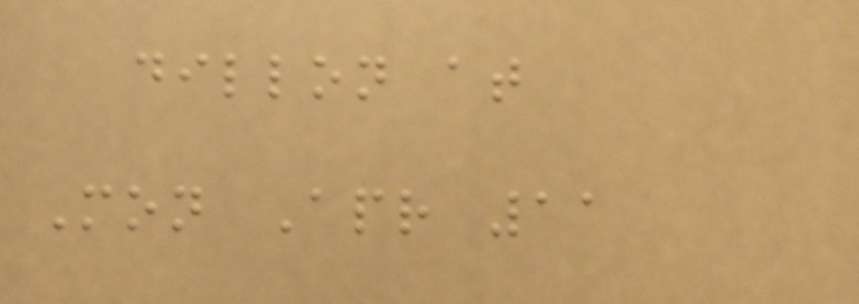dillon at
Mon Apr 11
